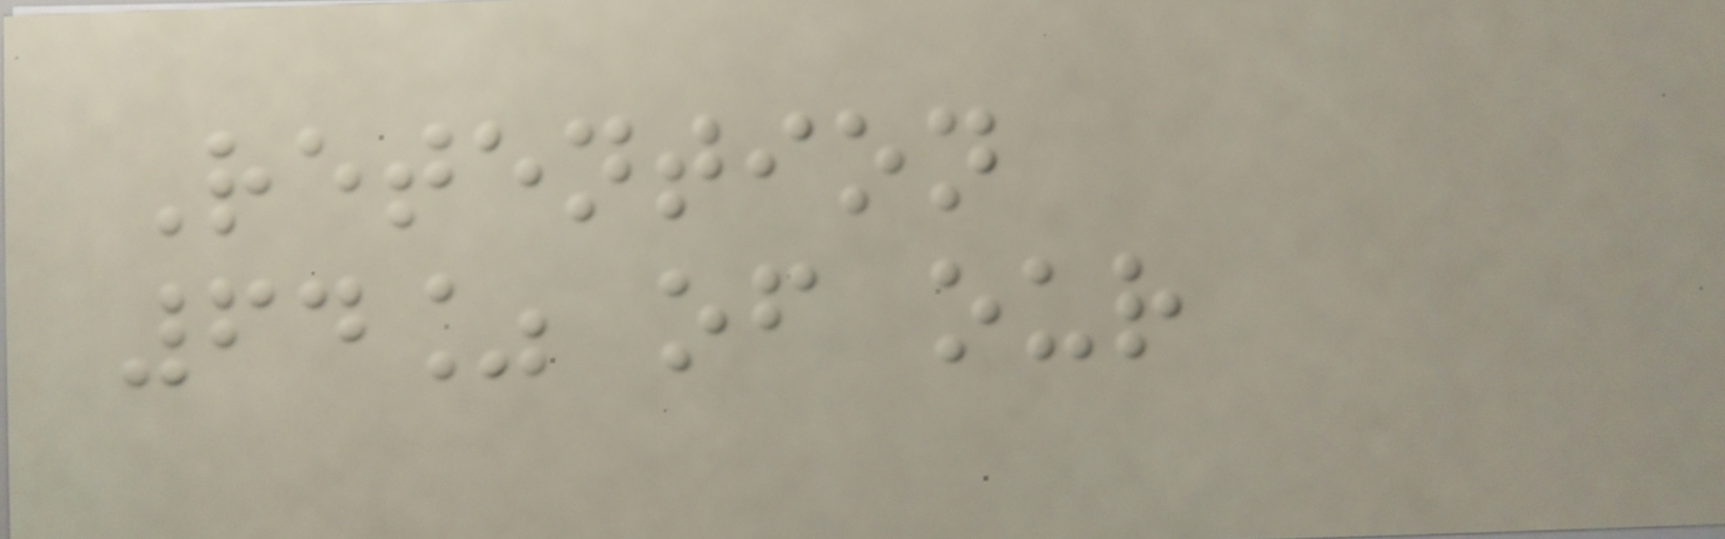Retention
64% of our
